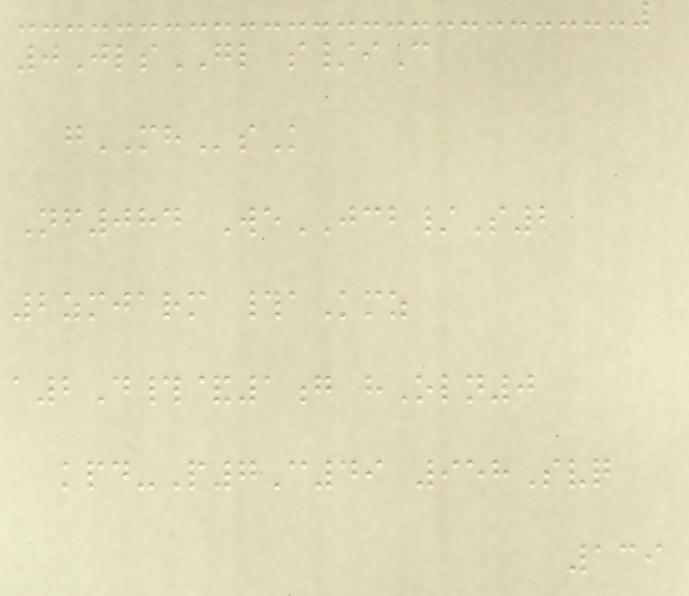0JlsGL s/iC
gMHsK
Nf084 WeJCB/S2
2zmjarm #aKmz
a2D#&1g hOln0
kpd-P7C49 958Svq
139
